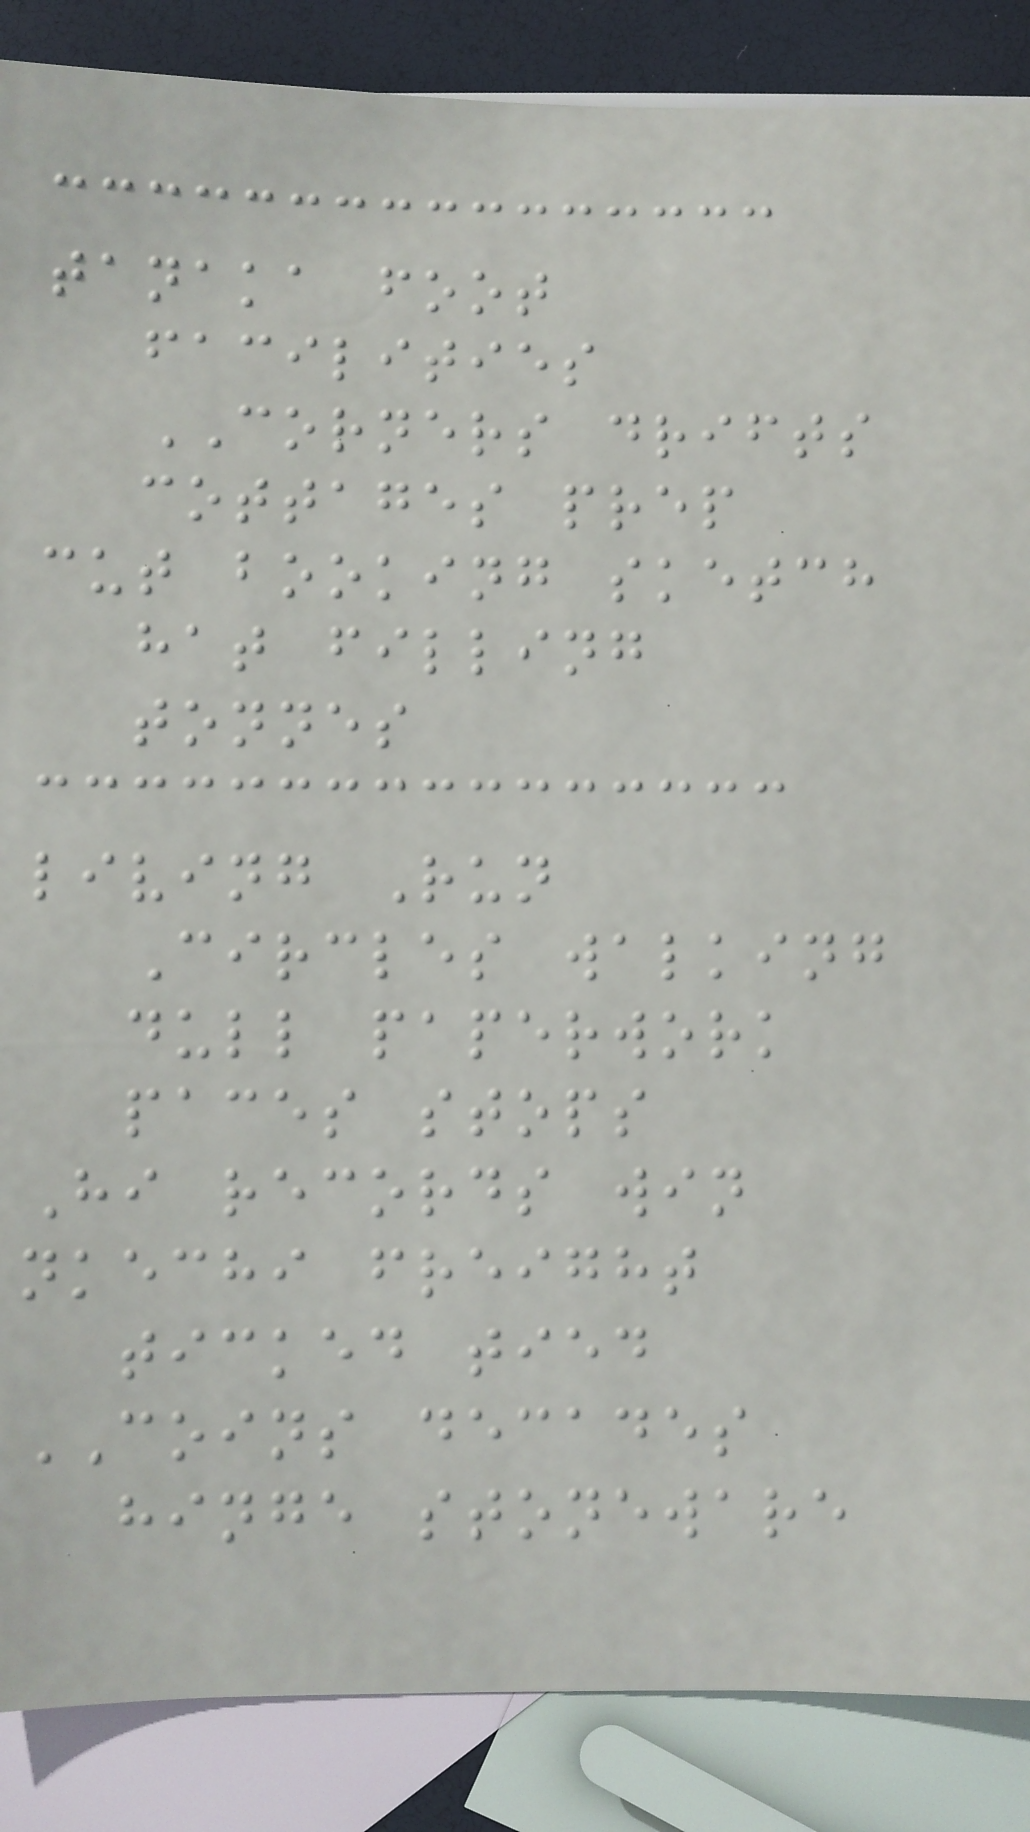tanaka foot
facilities
CORNERS drifts
cottages prep
cut booking sketch
hat filling
tonnes
living Run
Circles walking
dull paperwork
paces stops
Hi records win
nkechi freight
ticked tied
COINS decades
hinge stoneware
